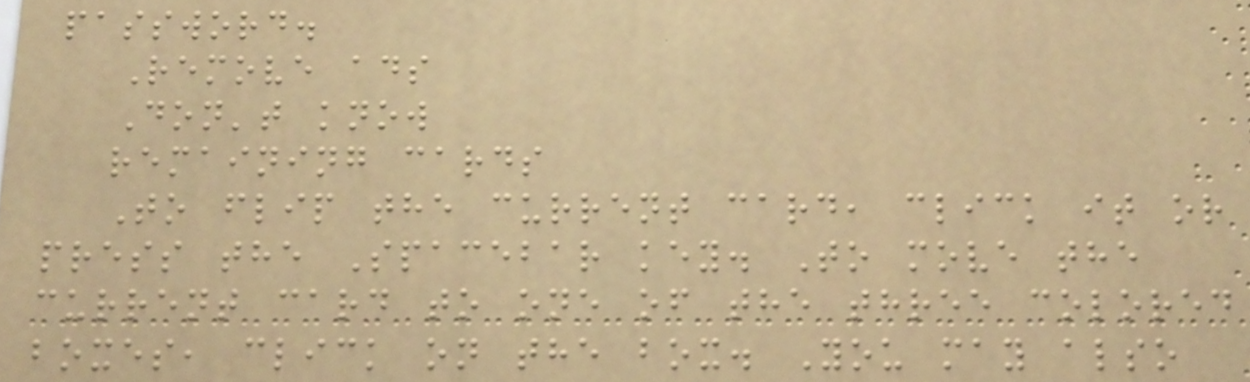password.
Remove ads
Don't know
remaining cards
To flip the current card, click it or
press the Spacebar key. To move the
current card to one of the three colored
boxes, click on the box. You may also
